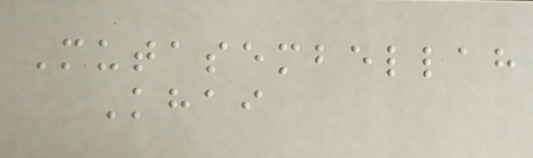Mutasembellah
Khai
